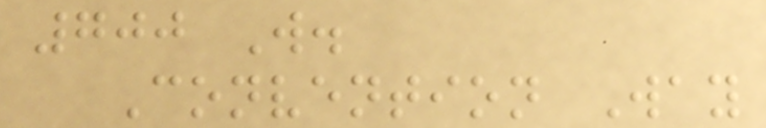700 W.
Convention Way
